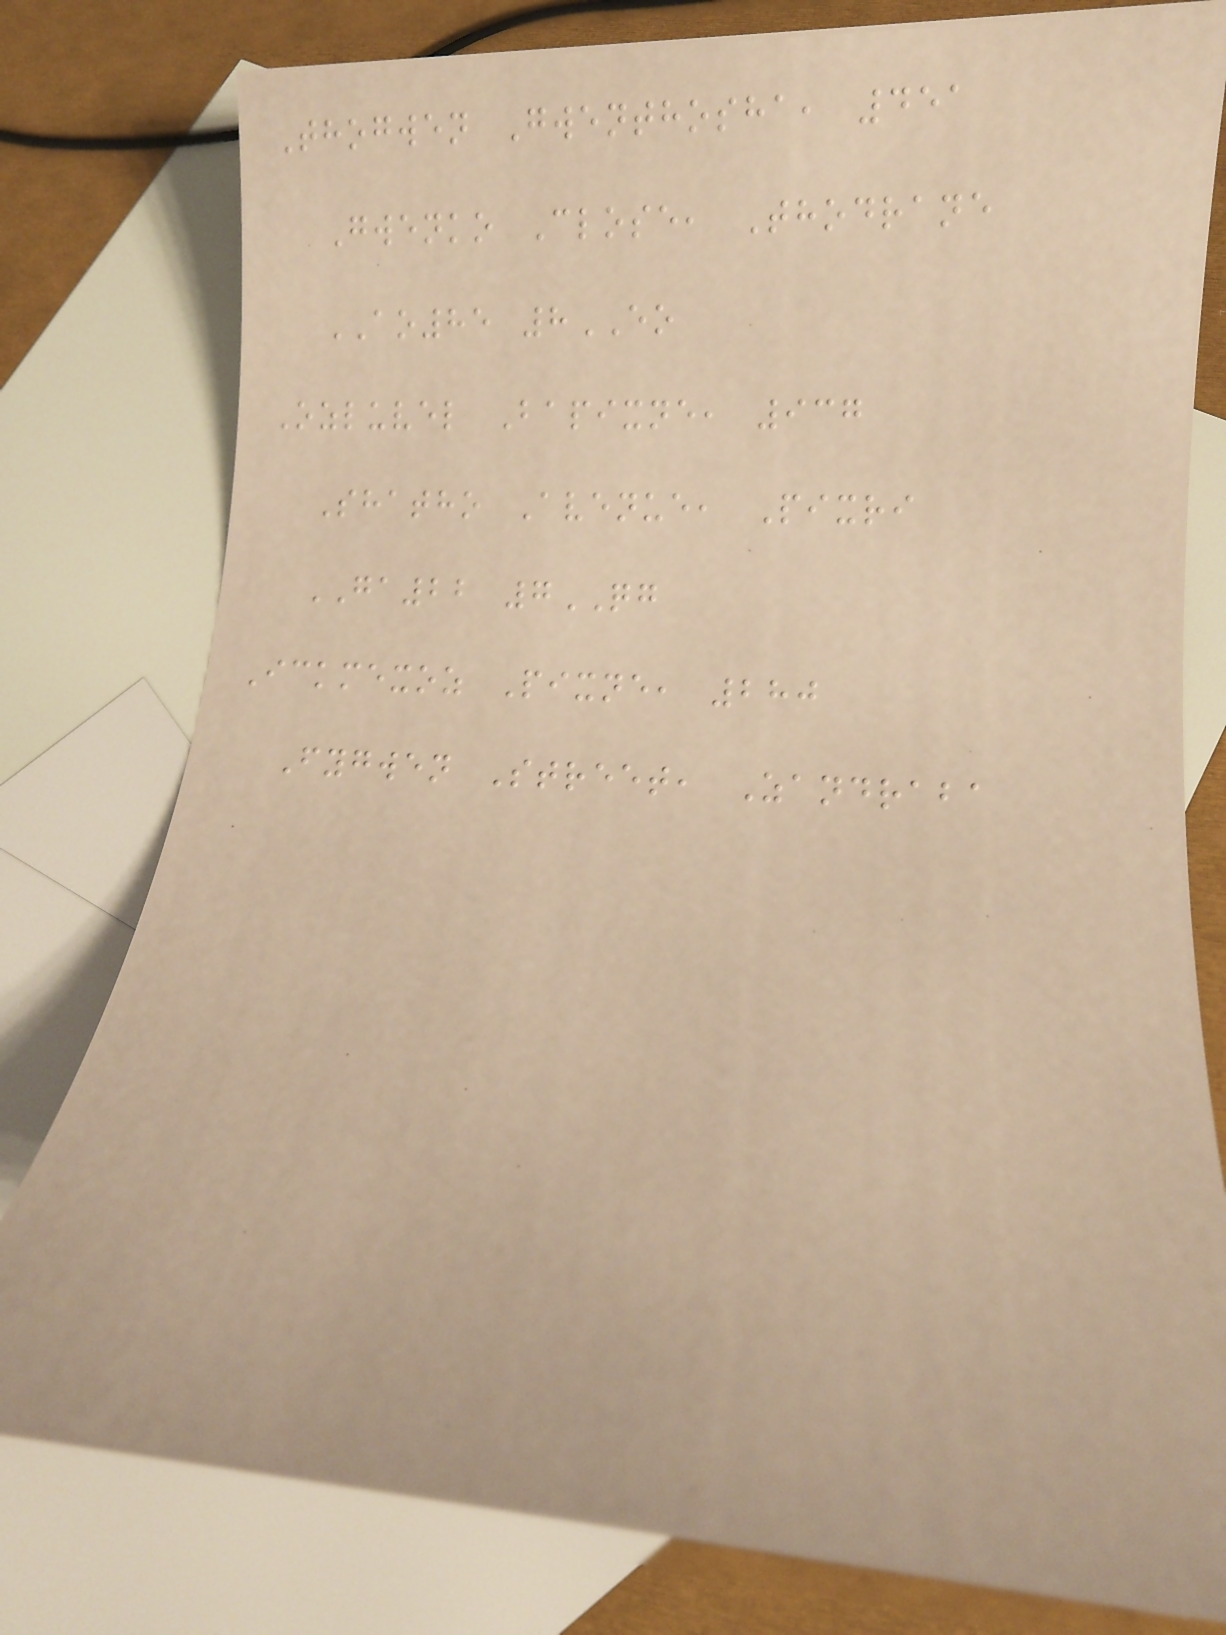Thogwen Gwenthosha, 451
Gwenko Close, Thodrane
AO85 8EO
Ozluvel Bapixne, 937
Shatho Avenue, Pixri
GA22 7QG
Ickmexoz Pixne, 280
Fygwen Street, Zandraba
